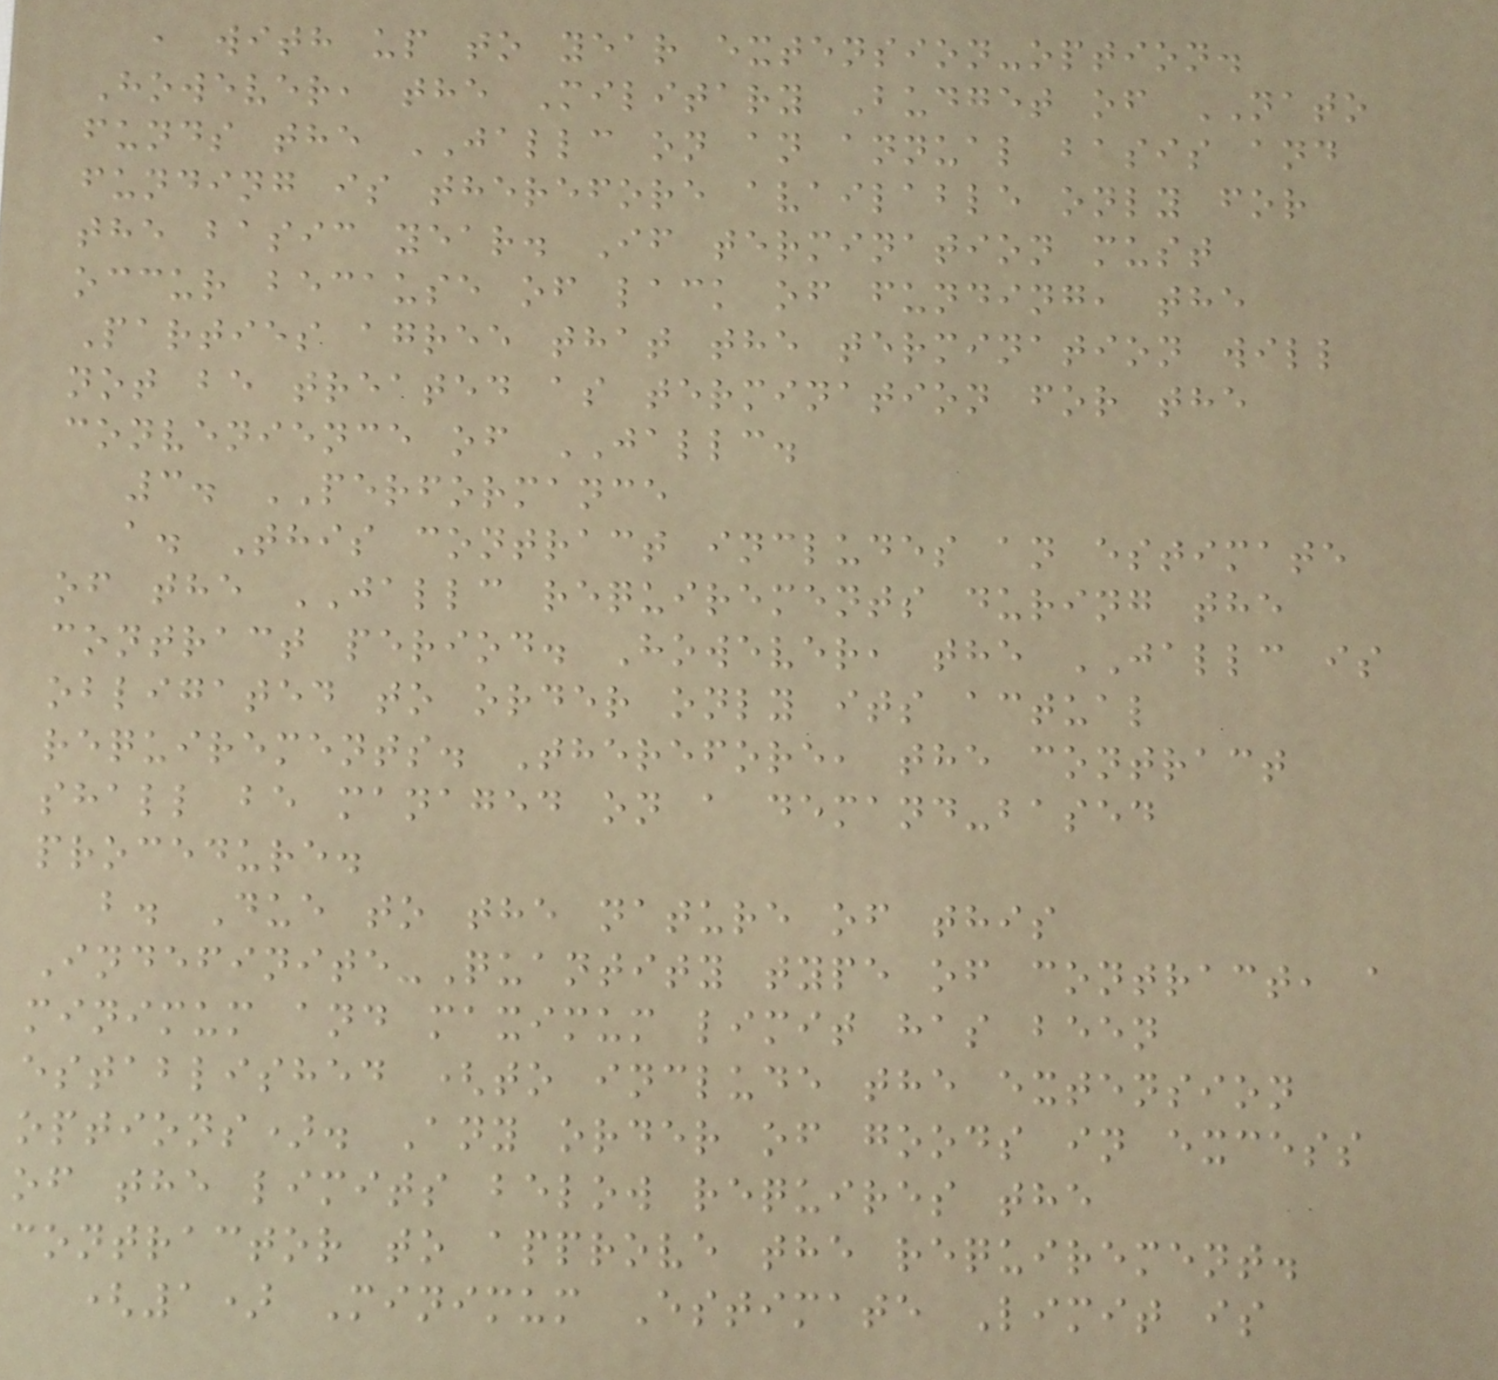, with up to year extension-option.
However, the Military Budget of NATO
funds the JALLC on an annual basis and
funding is therefore available only for
the basic year. If termination must
occur because of lack of funding, the
Parties agree that the termination will
not be treated as termination for the
convenience of JALLC.
3. PERFORMANCE
a. This contract includes an estimate
of the JALLC requirements during the
contract period. However, the JALLC is
obligated to order only its actual
requirements. Therefore, the contract
shall be managed on a demand-based
procedure.
b. Due to the nature of this
Indefinite-Quantity type of contract, a
minimum and maximum limit has been
established (to include the extension
options). Any order of goods in excess
of the limits below requires the
contractor to approve the requirement.
(1) Minimum Estimate Limit is
